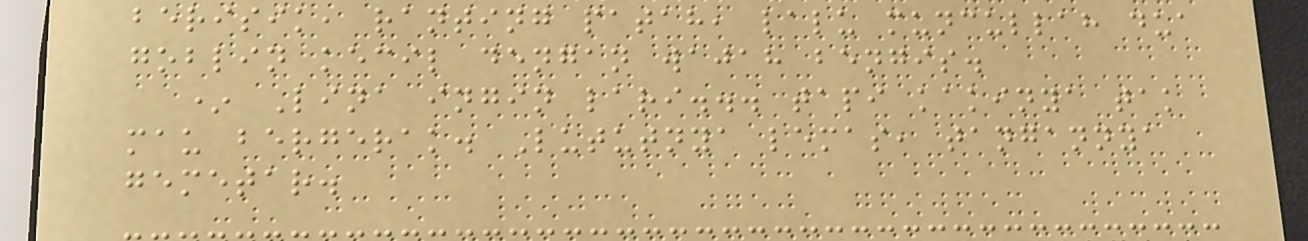berisik, ranting patah, lalu muncullah dua
goblin kecil dengan wajah bengis.
* Lina ingin lari... tapi kakinya tak
mau bergerak. Lututnya lemas, tangannya
gemetar.
